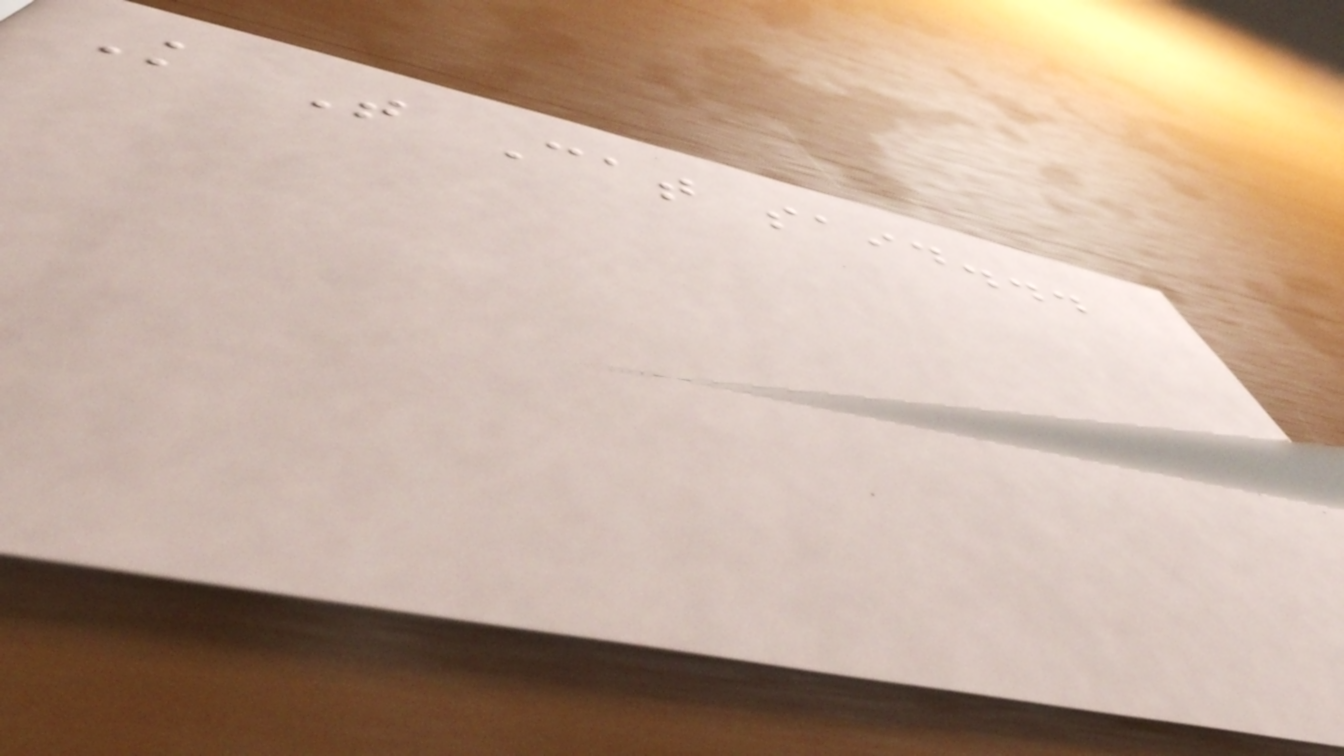K T Cat said...
